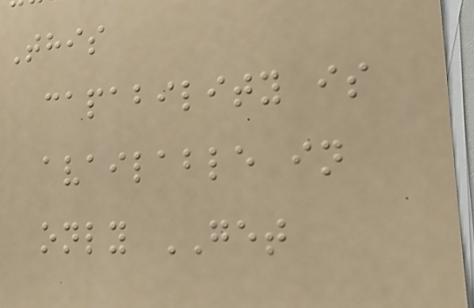This
capability is
available in
only GET
